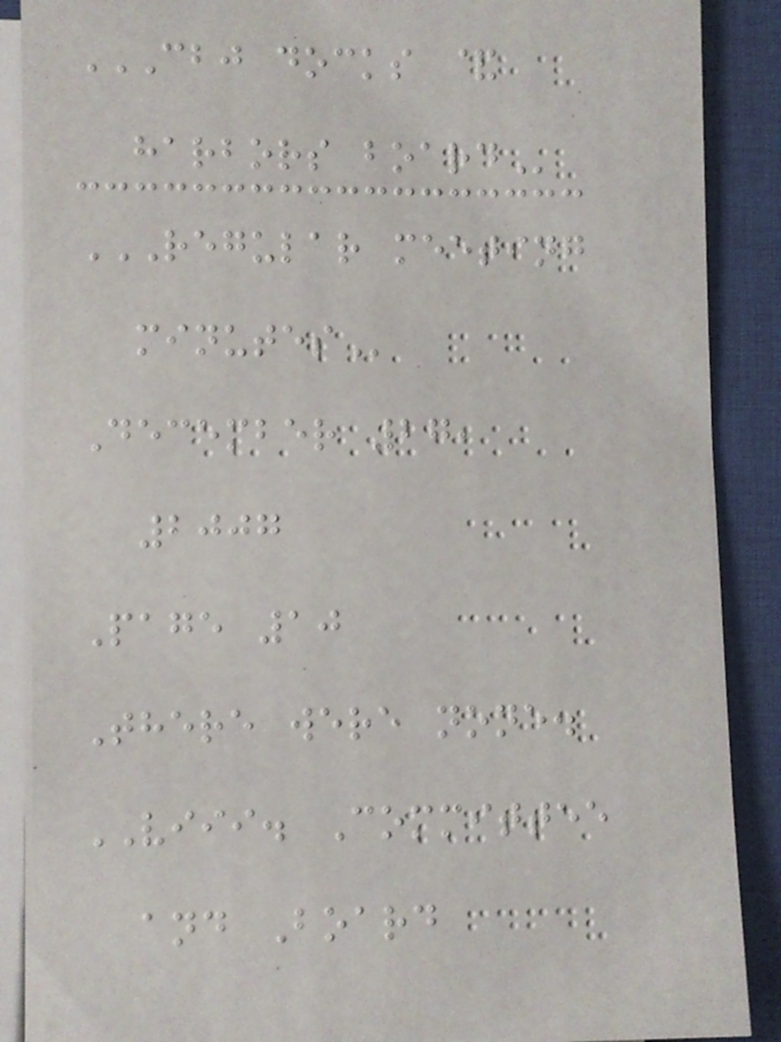CBJ DOCKS &
HARBORS BOARD
REGULAR MEETING
MINUTES
December 27,
2007
Page 10
There were none.
VIII. Committee
and Board
